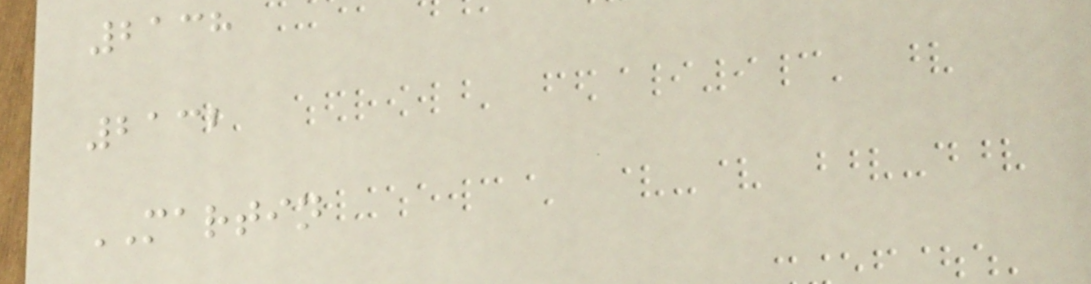2138
2132
MARTIN
